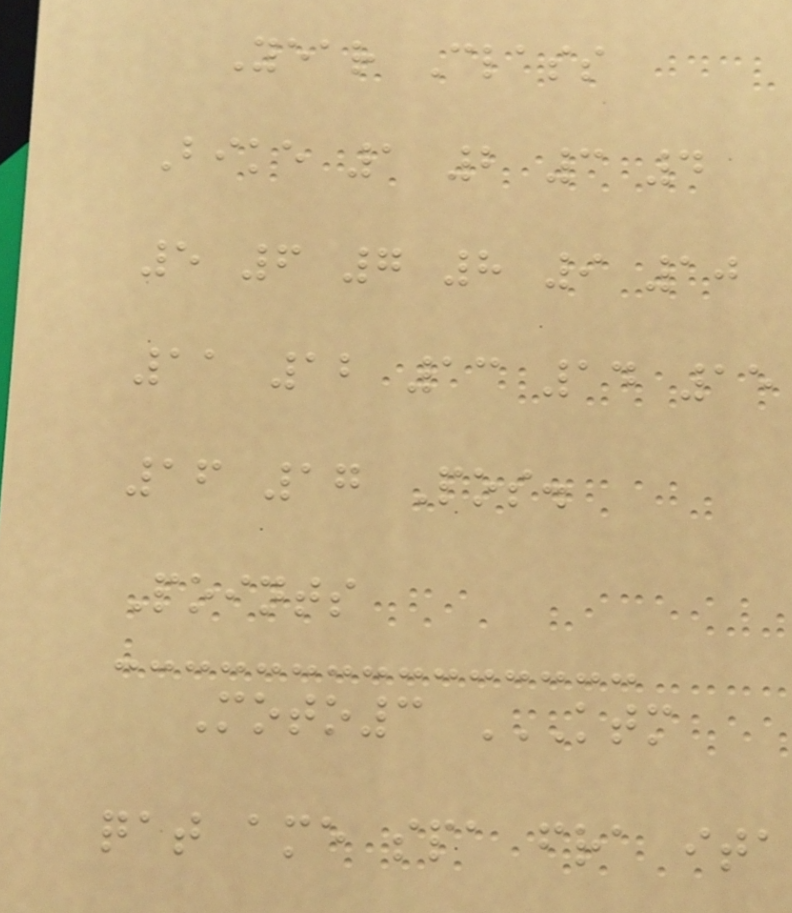Year Class
Bike 1 2 3 4
5 6 7 8 9 10
11 12 13 14 15
16 17 Pos.
Points
Moto3 KTM
QAT AME SPA FRA ITA
